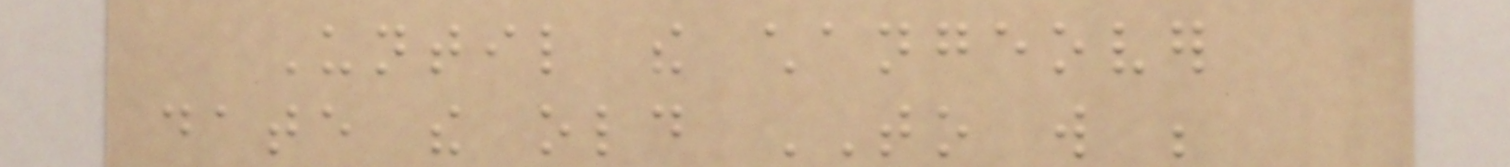Until the changeover
date the old TO will be
